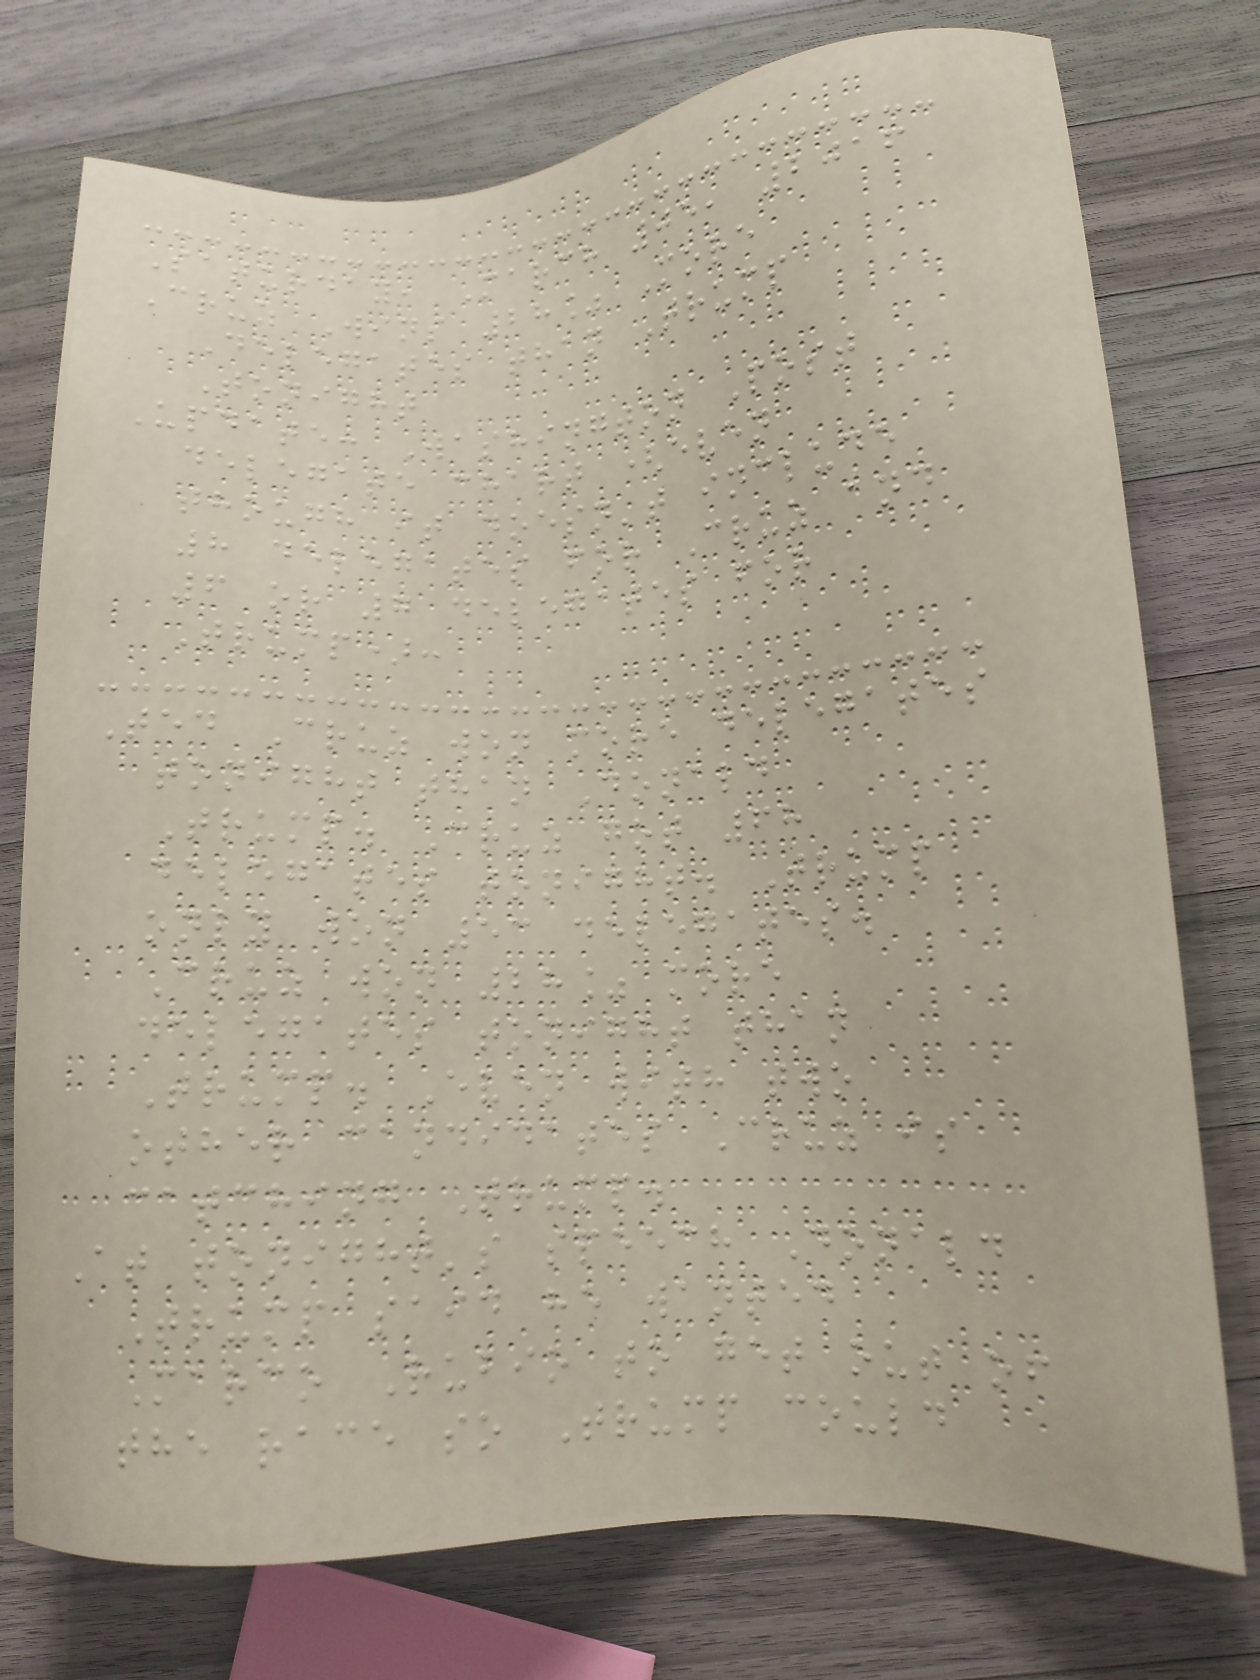Saturday, March 05, 2016
Cruz Wins 28% More
Delegates than Trump
Tonight
Update: Washington Post
delegate chart (even
though it doesn't include
8 delegates for Cruz and
6 or 7 delegates for
Trump):
Ted Cruz won more delegates
tonight than Donald
Trump. Cruz got 68
delegates tonight. Trump
only won 53 delegates.
Cruz won 28% more
delegates tonight than
Trump. Even with two
other candidates Cruz is
catching Trump.
At tonight's speech Donald
Trump said he wanted
Marco Rubio to get out of
the race so Trump could
